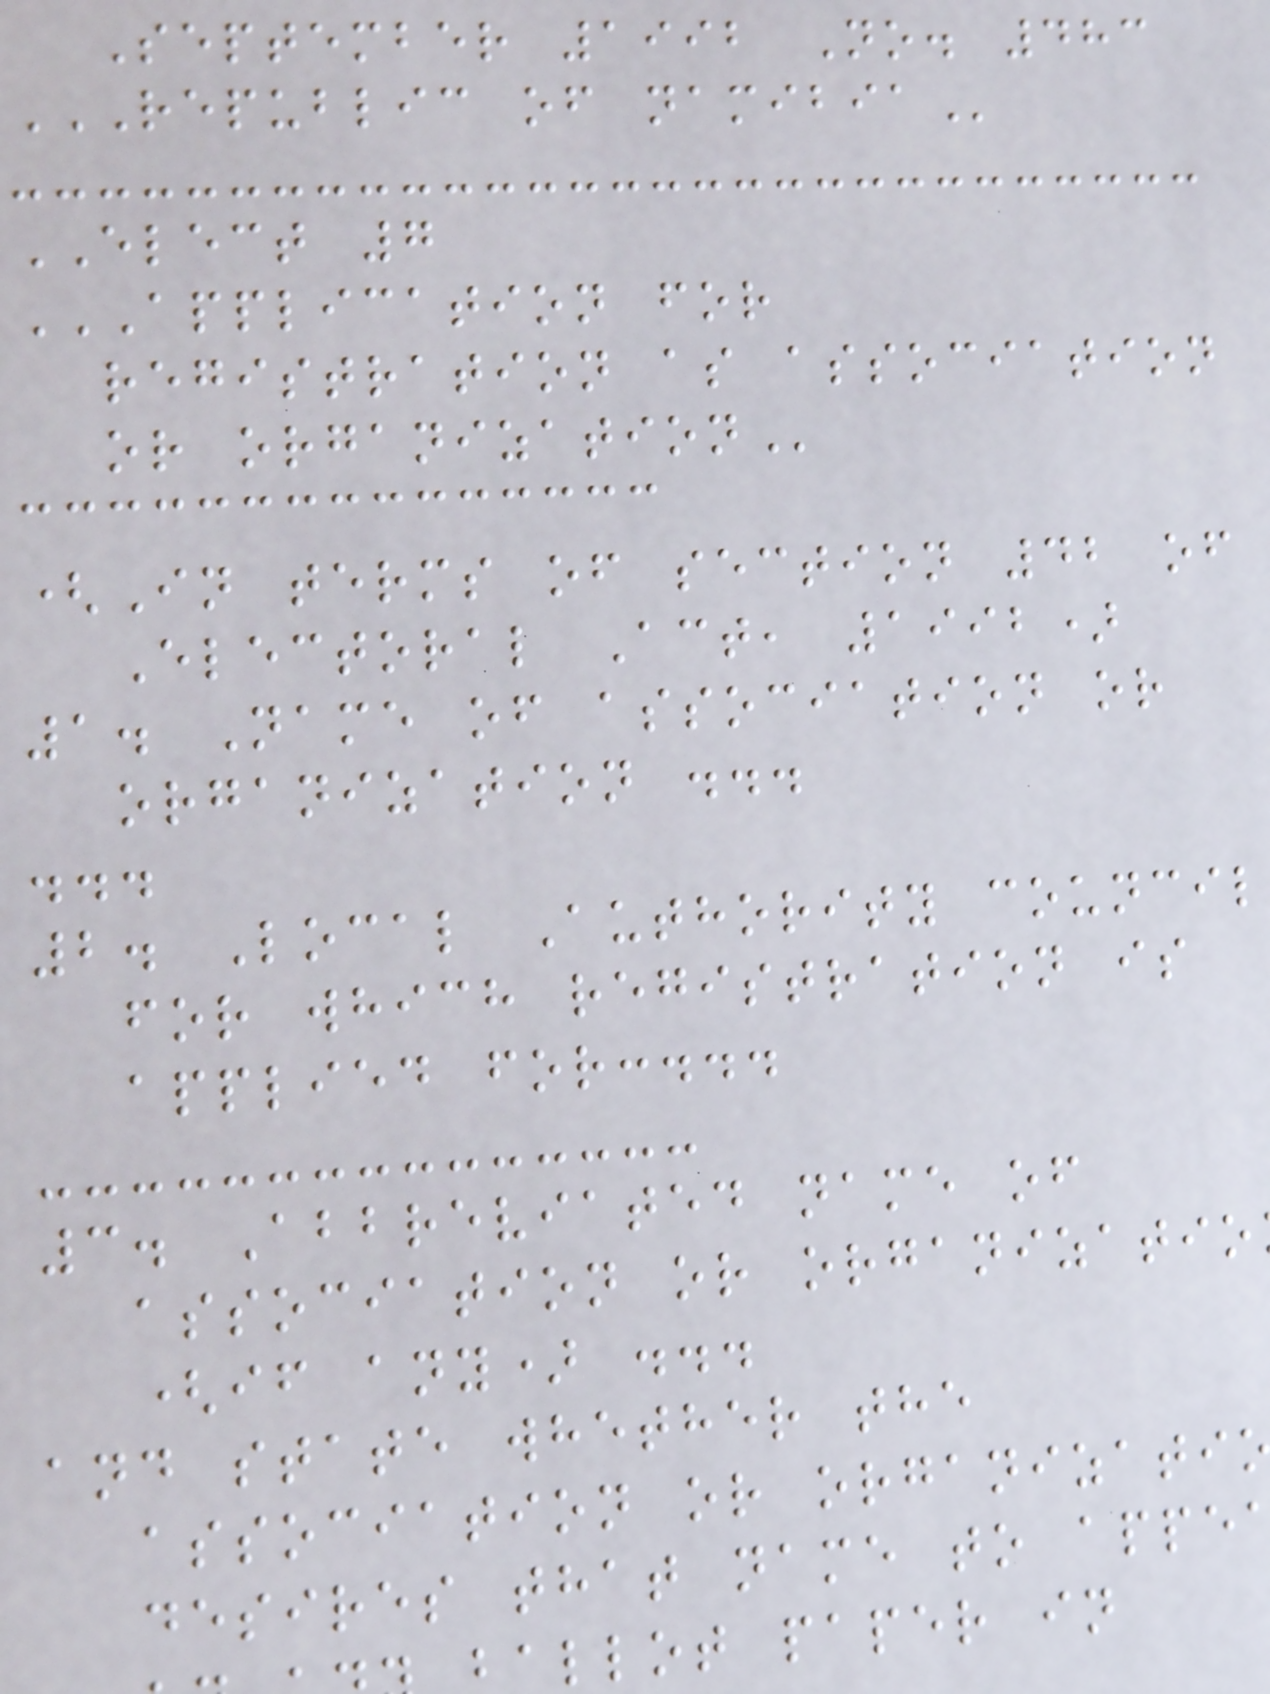September 1992 No. 483
REPUBLIC OF NAMIBIA
ELECT 7
APPLICATION FOR
registration as association
(In terms of section 42 of
Electoral Act, 1992)
1. Name of association or
organization ...
...
2. Local Authority council
for which registration is
applied for:...
3. Abbreviated name of
association or organizatio
(if any) ...
and state whether the
association or organizati
desires that name to appe
allot paper in
